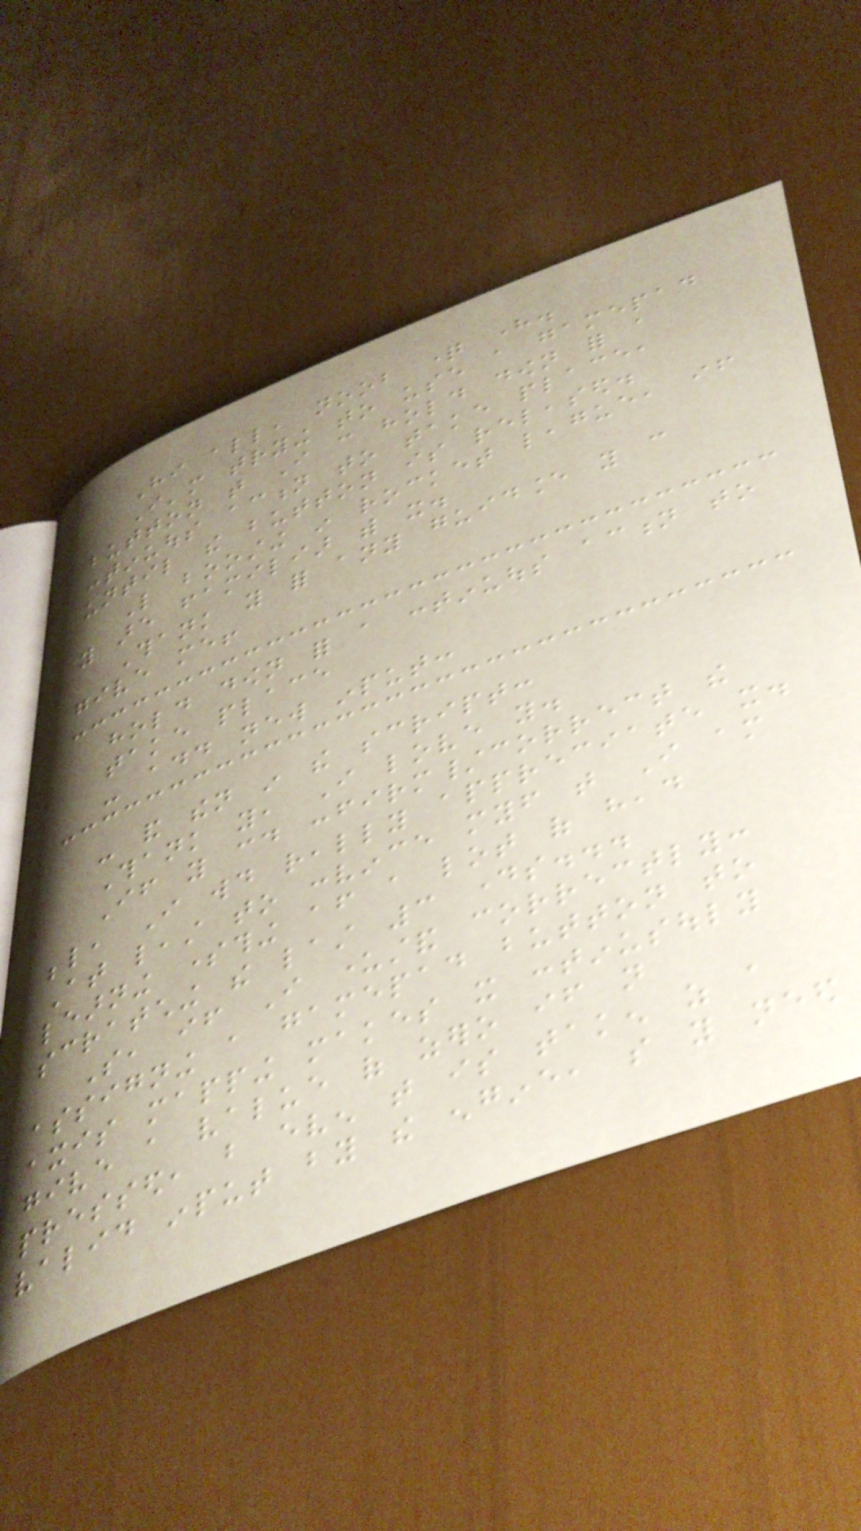Hi all, noob question here.
I'm trying to use a gamepad
button that I can hold down for a
continuous action to take place,
until the button is released.
Like boosting in rocket league, if
you are familiar with it.
Thank you for any guidance you can
give me!
hold down for a continuous action to
take place
- add new input:
- and then in the script:
Thank you, I love you.
If you could confirm/correct the
below, I would really appreciate it.
At least to convince myself that I am
learning something after a lot of head
scratching the last 3 days...
So, if I understand correctly:
assigning a gamepad button to
axis mapping makes it continusouly
give a value of zero if not
pressed, but even that is taken as a
valid input by the engine, so you need
